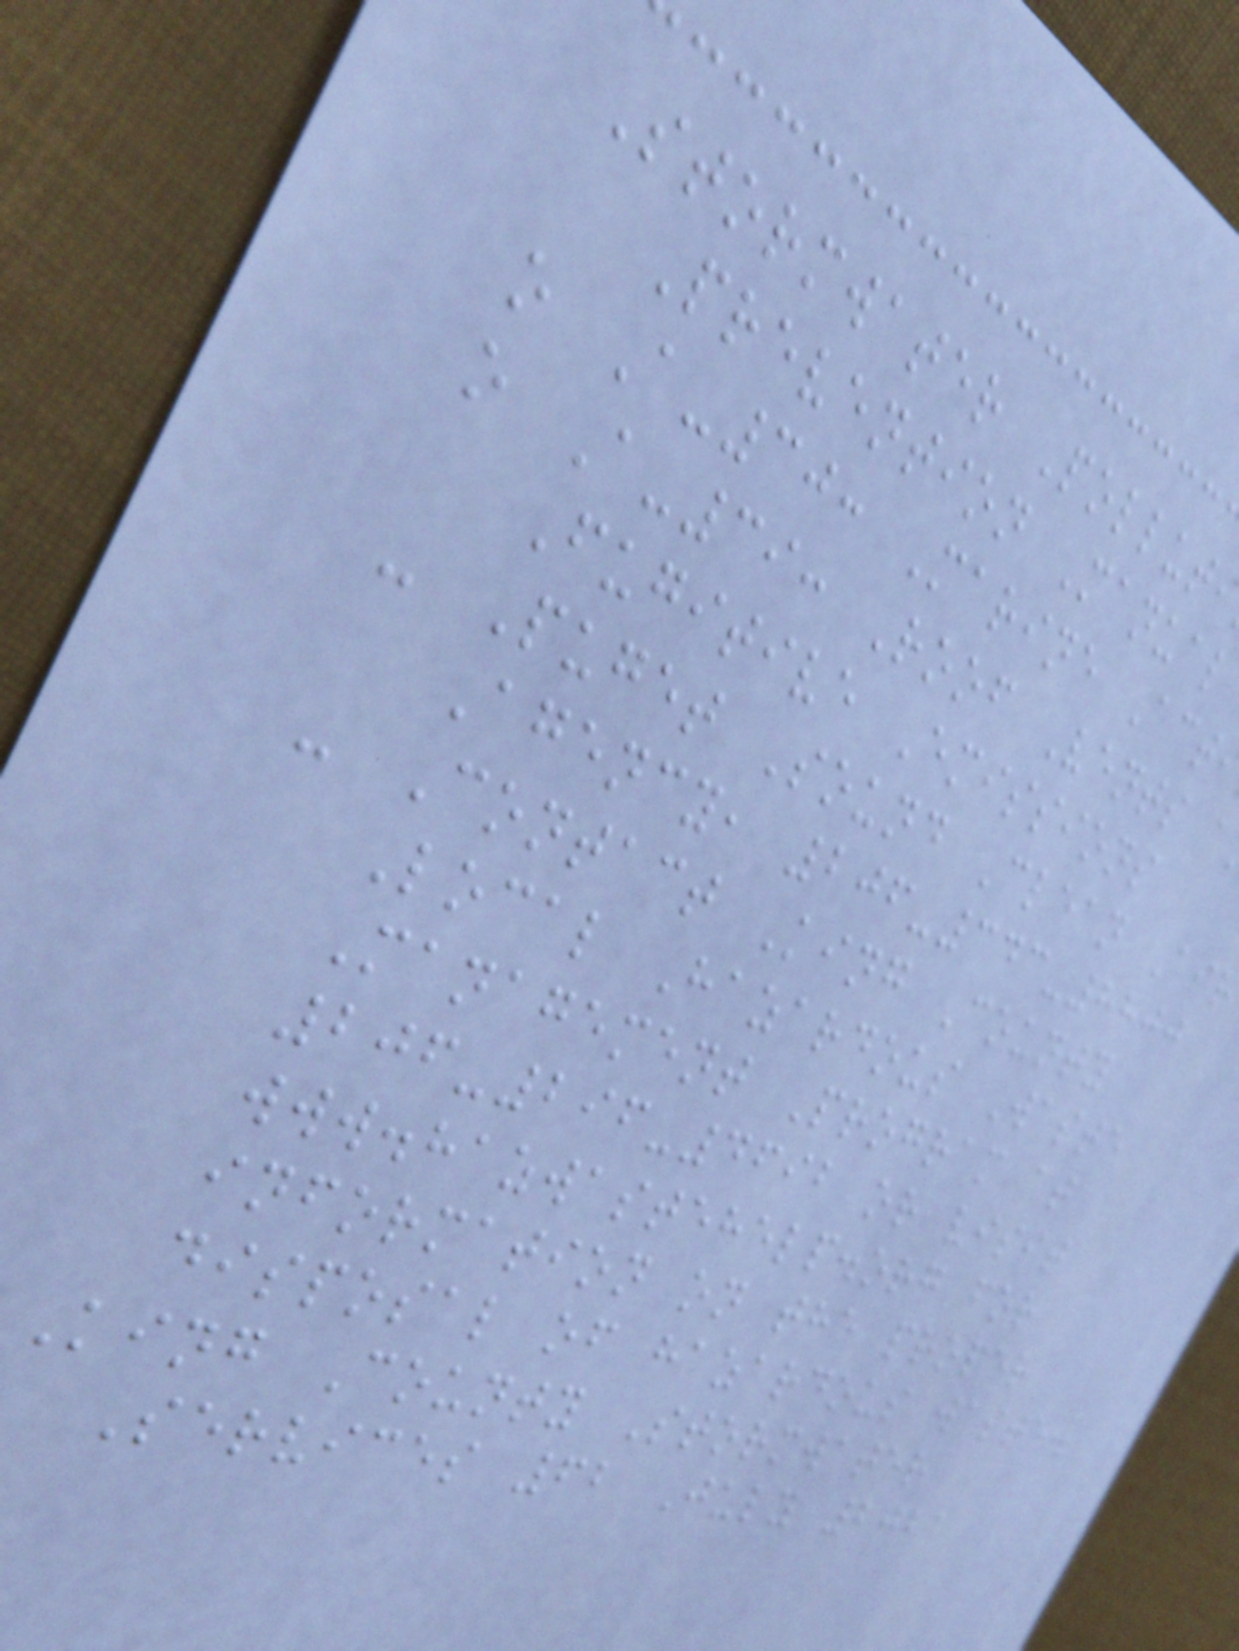Stormwater Pollut
Prevention Manual
o A-30: Marine Act
o A-39: Roof Vents a
Fugitive Emissions
- Puget Sound Clean Air
Agency, 206-343-8800
- Contact King County
Local Hazardous Waste
Management Program at
206-296-4692 or visit
www.hazwastehelp.org for
information on the proper
disposal of hazardous waste.
King County Stormwater
Services 62 July 2021
